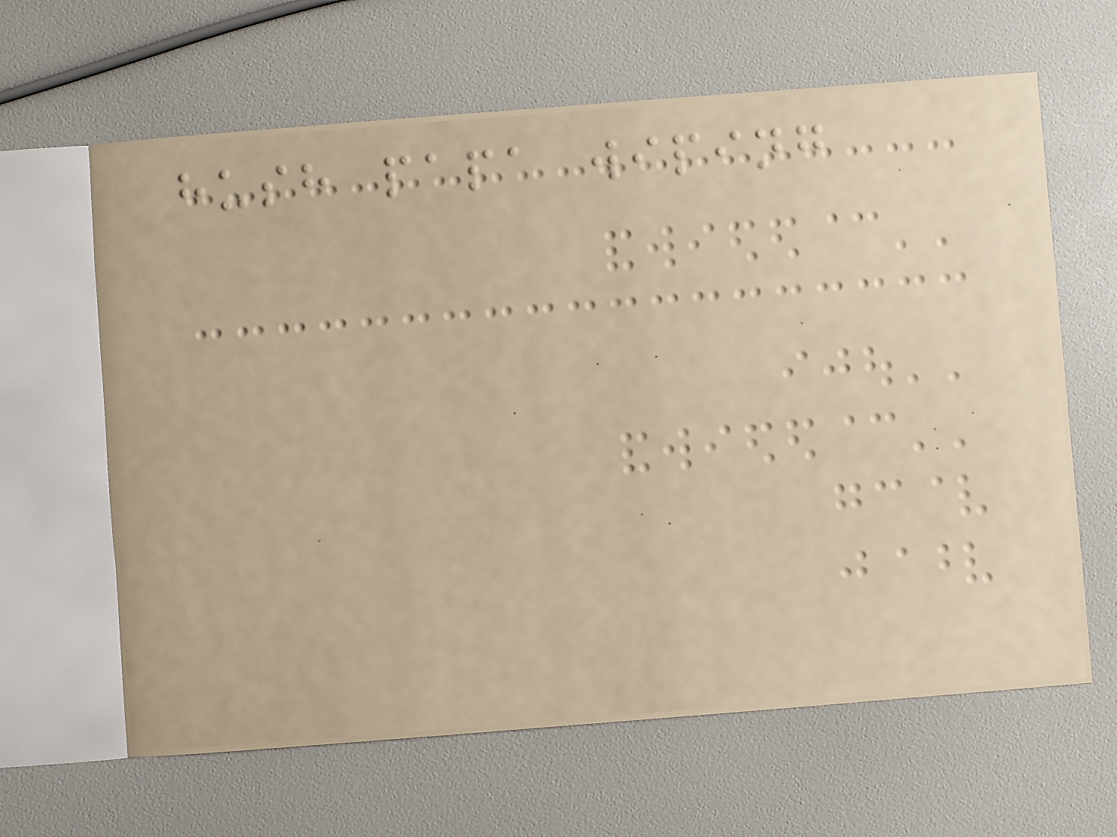hush papa wiping
